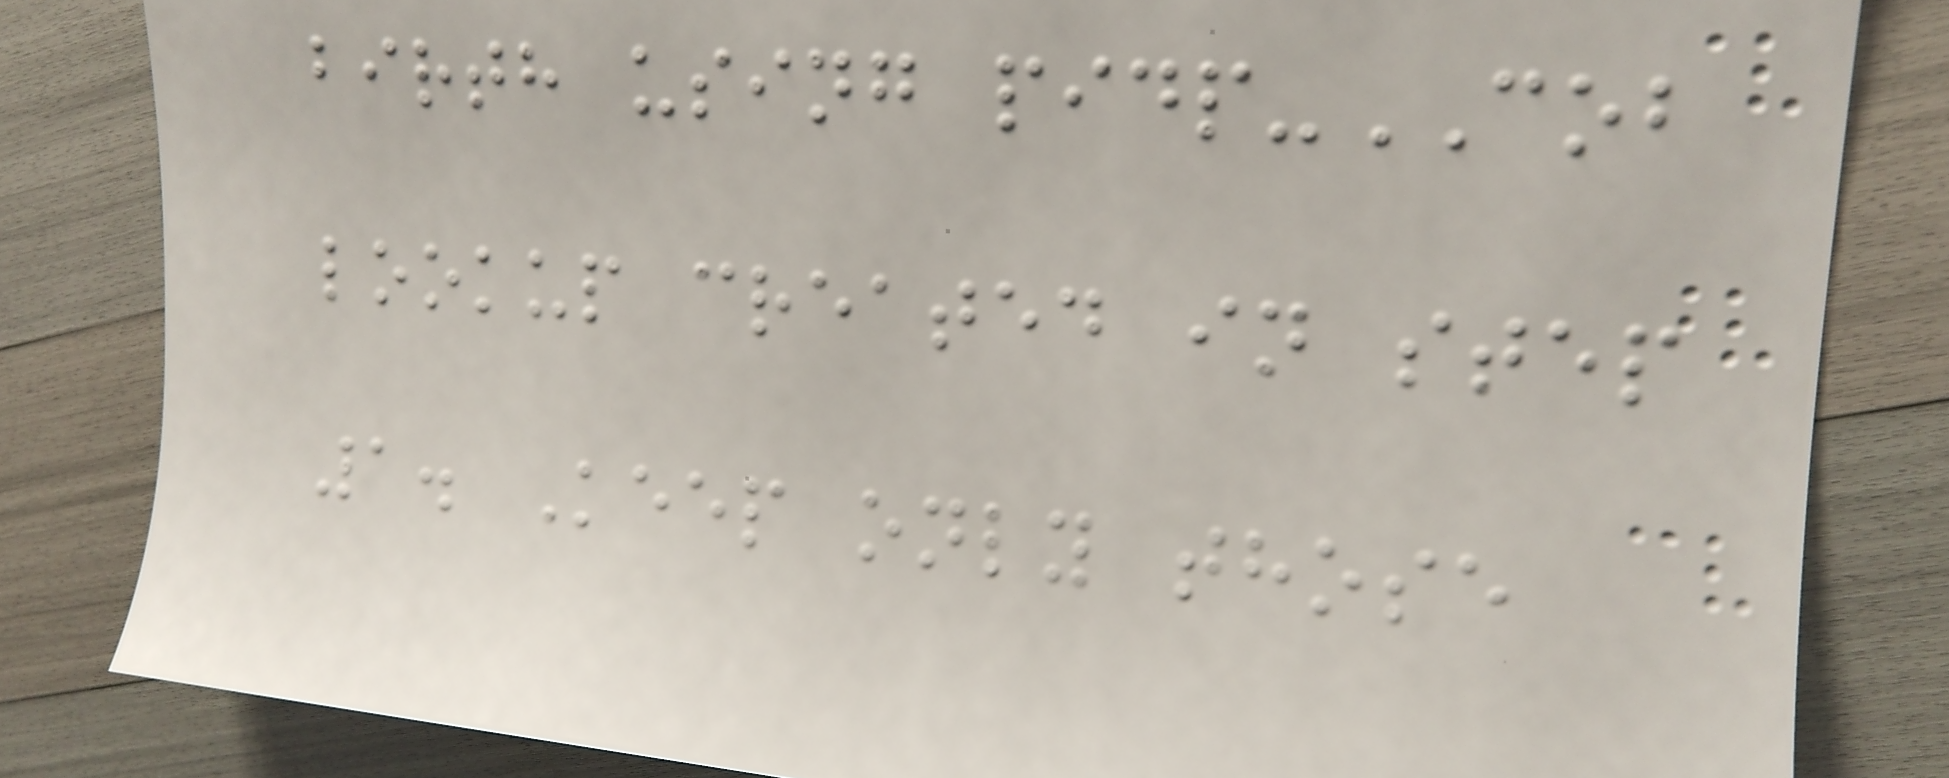birth using pidp-COB
lookup created in step
1. Keep only those
